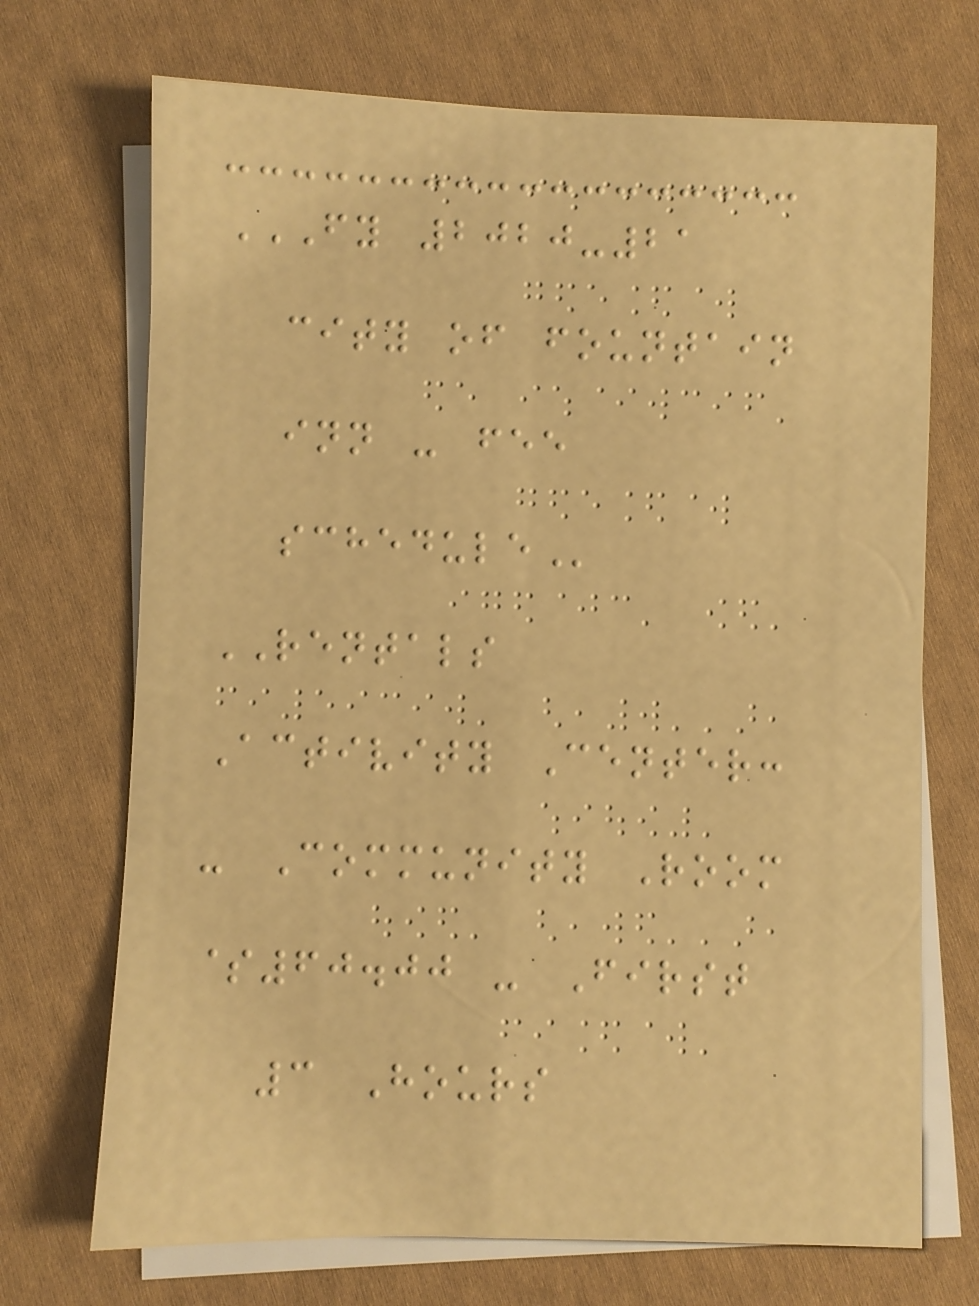FY 2020-21
CITY OF FOUNTAIN
INN - FEE
SCHEDULE
RENTALS
Activity Center:
- Community Room
$60.00 - First
3 Hours
